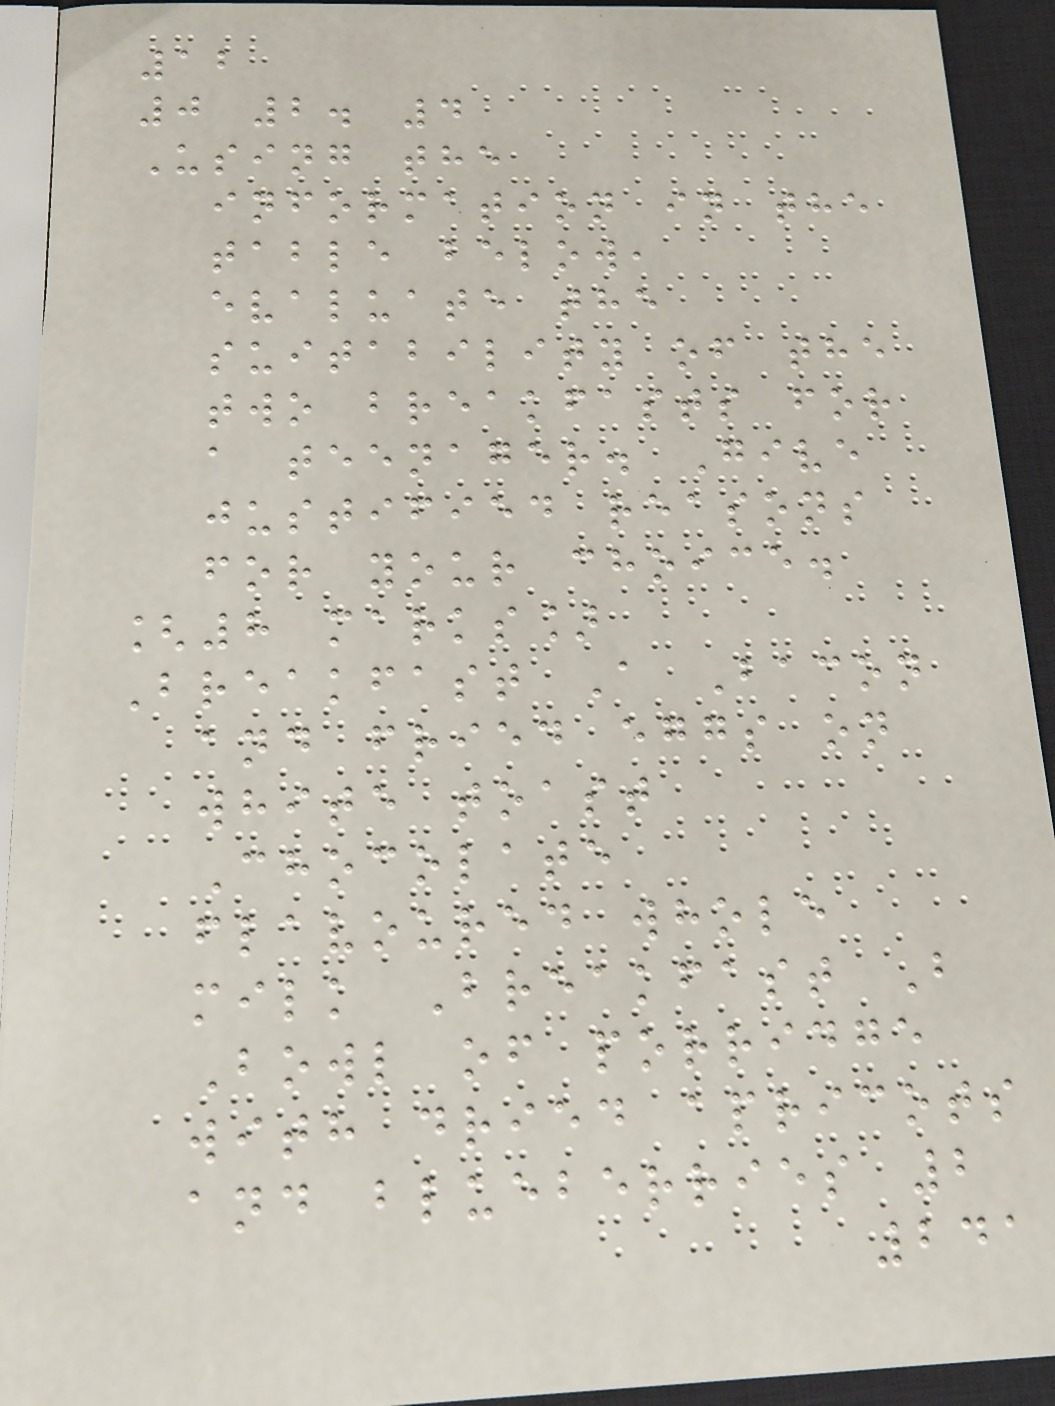12
0 2. 4
Using the
information in the
table below,
evaluate the
suitability of the
two breakfasts for
a teenager. Give
justified reasons
for your choice.
[8 marks]
Breakfast A Bacon
and fried eggs on
white toast
Chocolate
flavoured whole
milk Breakfast B
Bowl of porridge
with dried apricots
and blueberries 2
241
